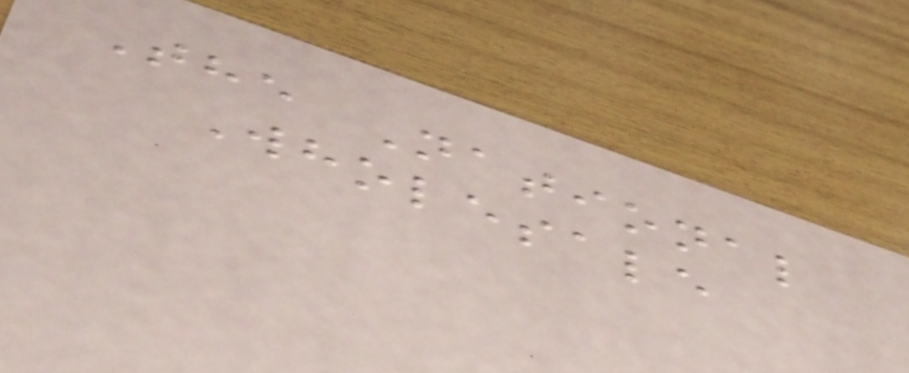The National
Wholesale
